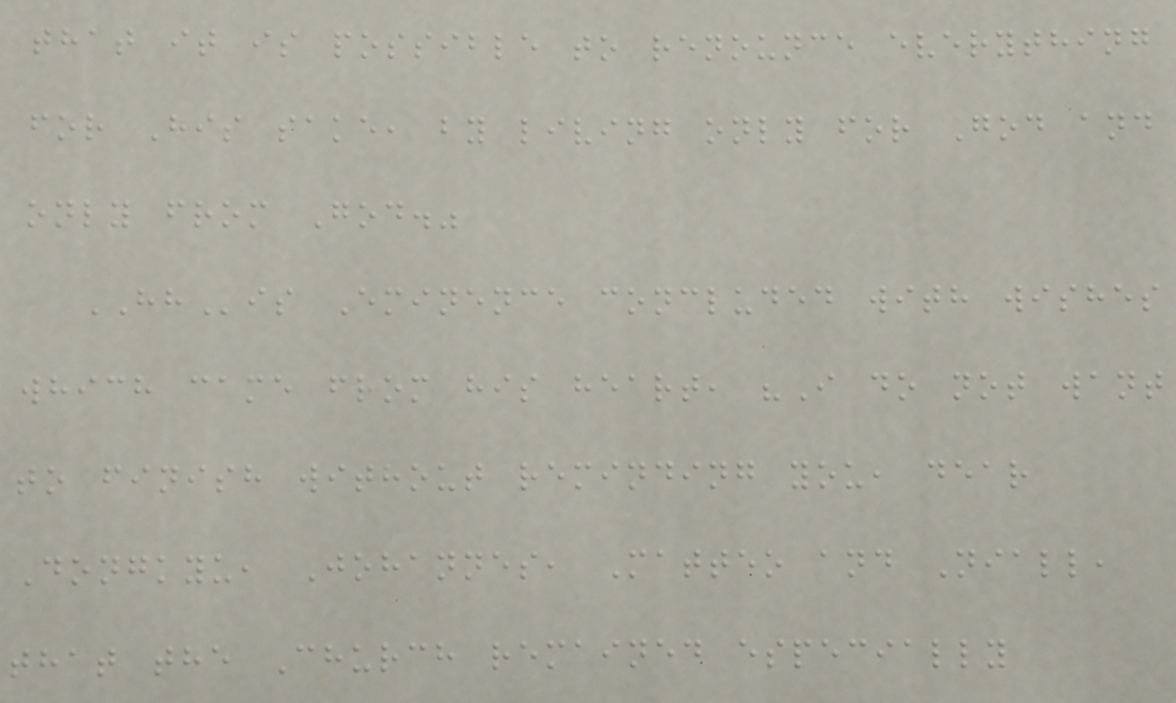that it is possible to renounce everything
for His sake, by living only for God and
only from God."
HHis Eminence concluded with wishes
which came from his heart, "I do not want
to finish without reminding you, dear
Dongkyu, Johannes, Matteo and Niall,
that the Church remained especially
